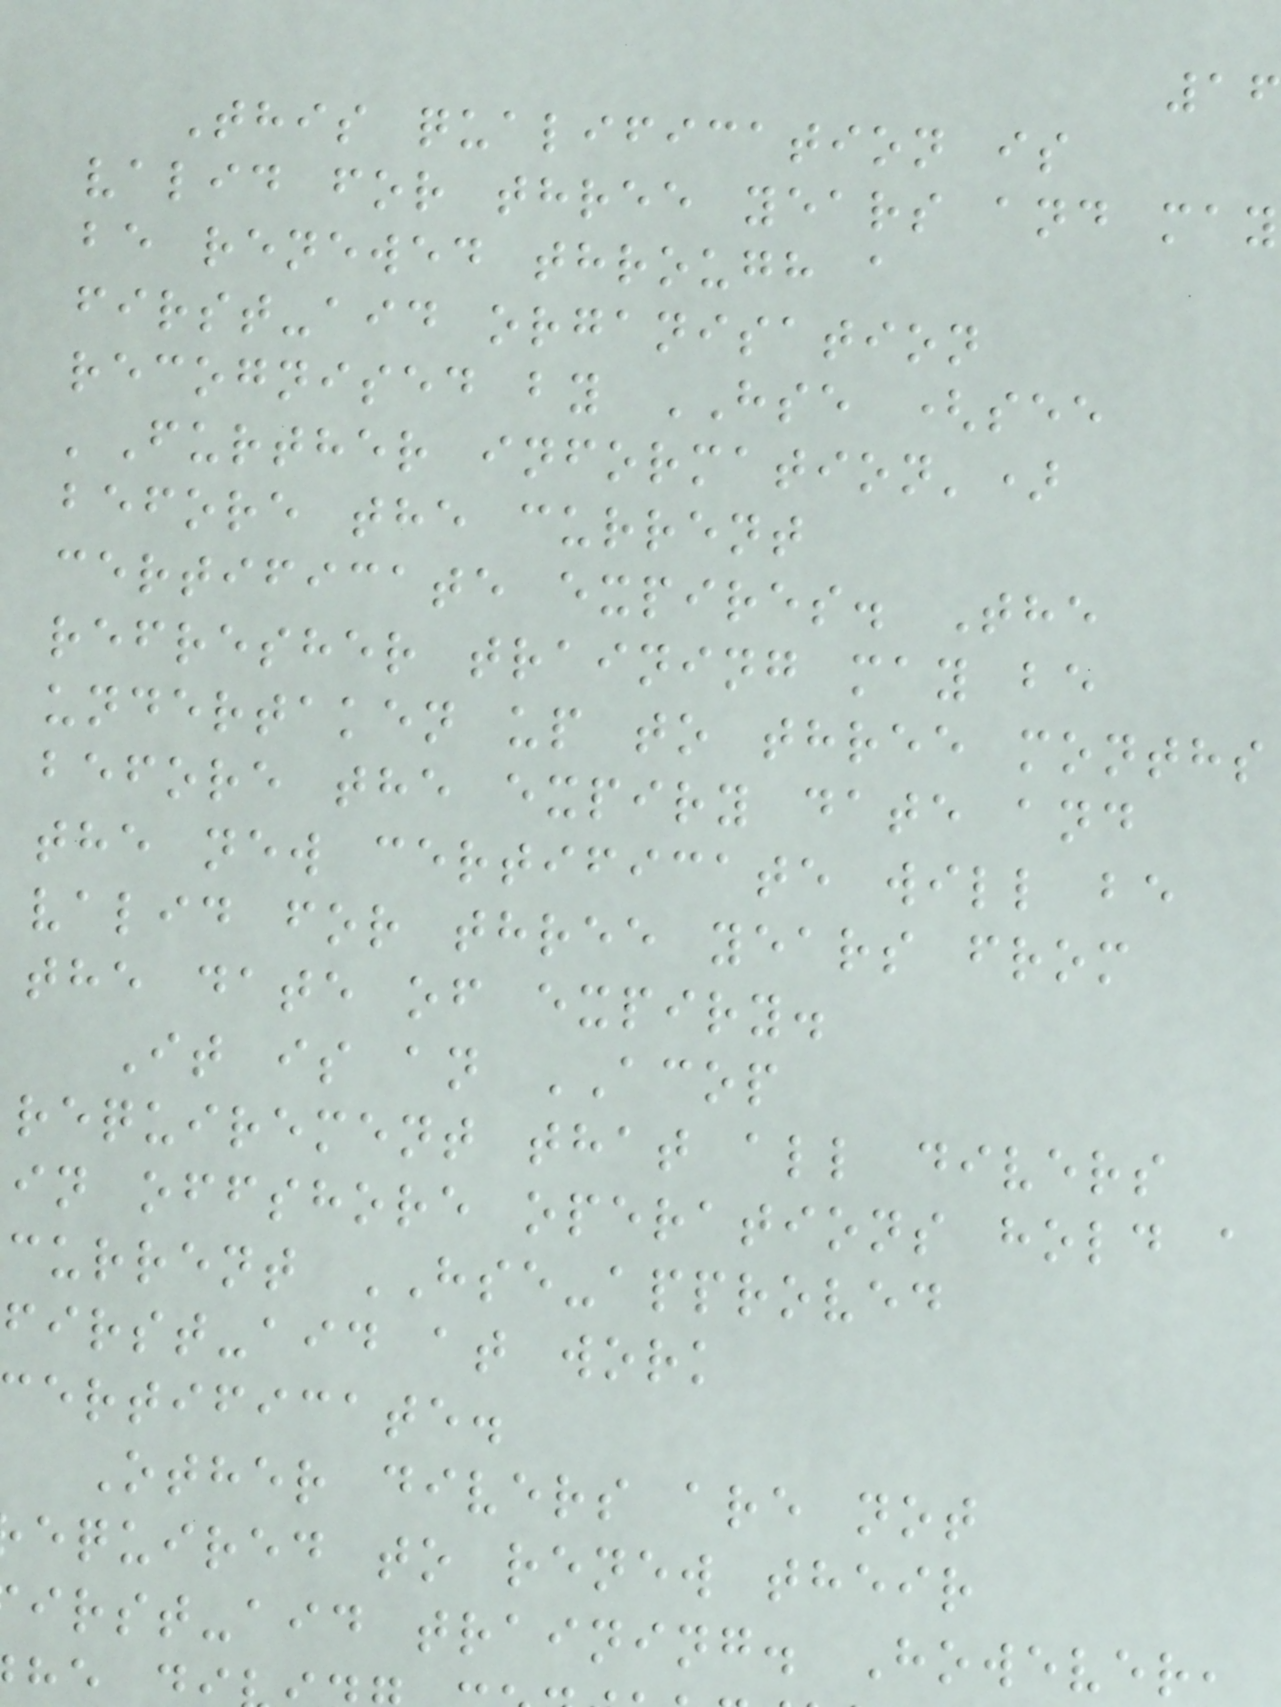16
This qualification is
valid for three years and may
be renewed through a
first-aid organisation
recognised by HSE (see
'Further information')
before the current
certificate expires. The
refresher training may be
undertaken up to three months
before the expiry date and
the new certificate will be
valid for three years from
the date of expiry.
It is an ACOP
requirement that all divers
in offshore operations hold a
current HSE-approved
first-aid at work
ertificate.
Other divers are not
equired to renew their
irst-aid training. However,
